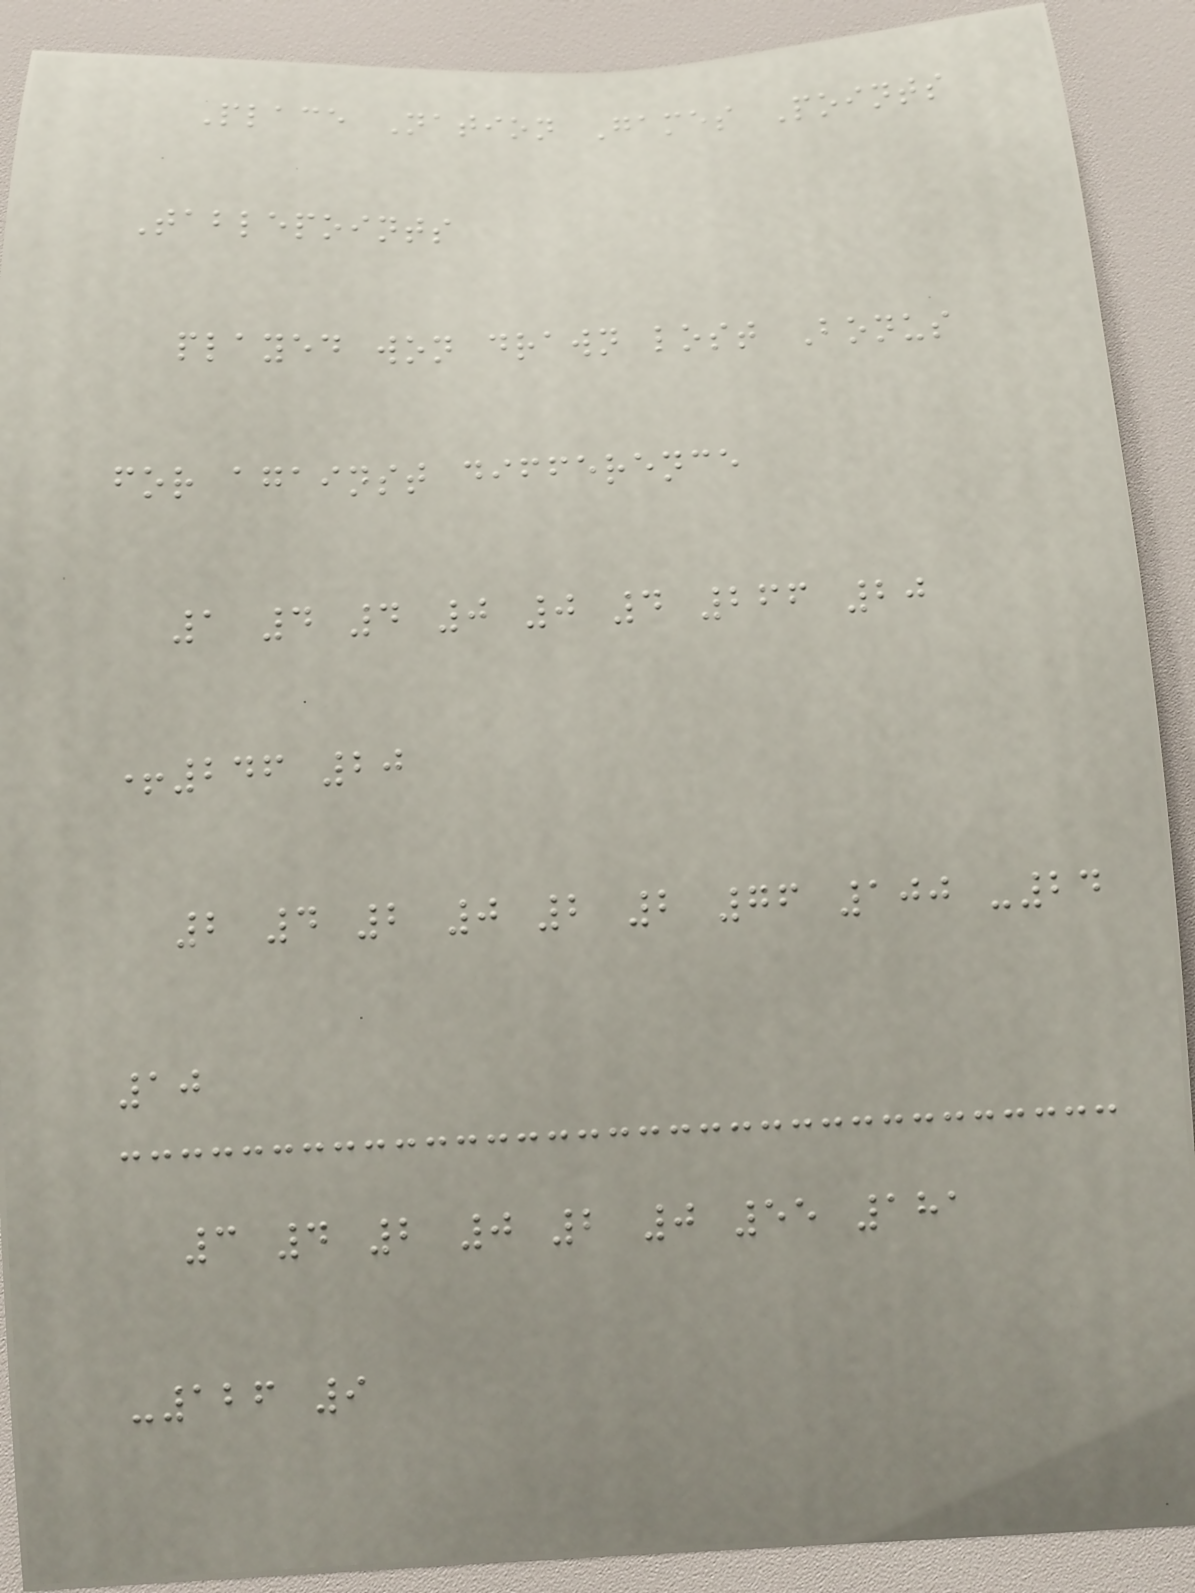Place Nation Games Points
Tablepoints
played won drawn lost Bonus
for against difference
1 4 4 0 0 4 266 20
+246 20
2 4 2 0 2 2 76 100 -24
10
3 4 2 0 2 0 55 181
-126 9
